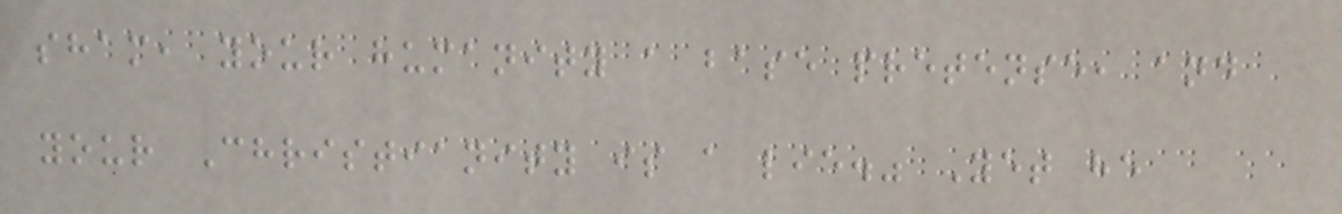sham, your humanity a base pretense, and
your Christianity is a lie." Yet he
